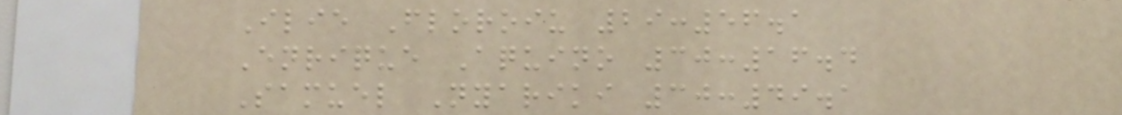Ilie Floroiu 29:56.1
Enrique Aquino 30:16.4
Samuel Nyariki 30:49.1
